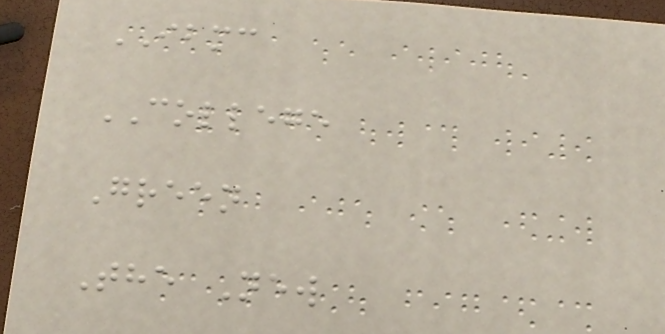IBMC
COLLEGE
Green
The New
